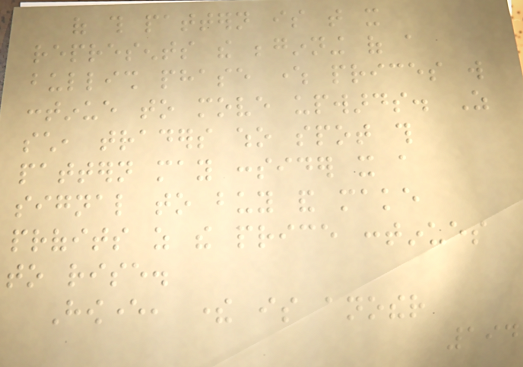of this pattern is that it
represents the beginning of a
bullish phase where prices will
continue to move upwards. As
such, traders who spot this
pattern may consider it a
signal to buy and make
profits as the price continues
to rise.
However, there is another
194
